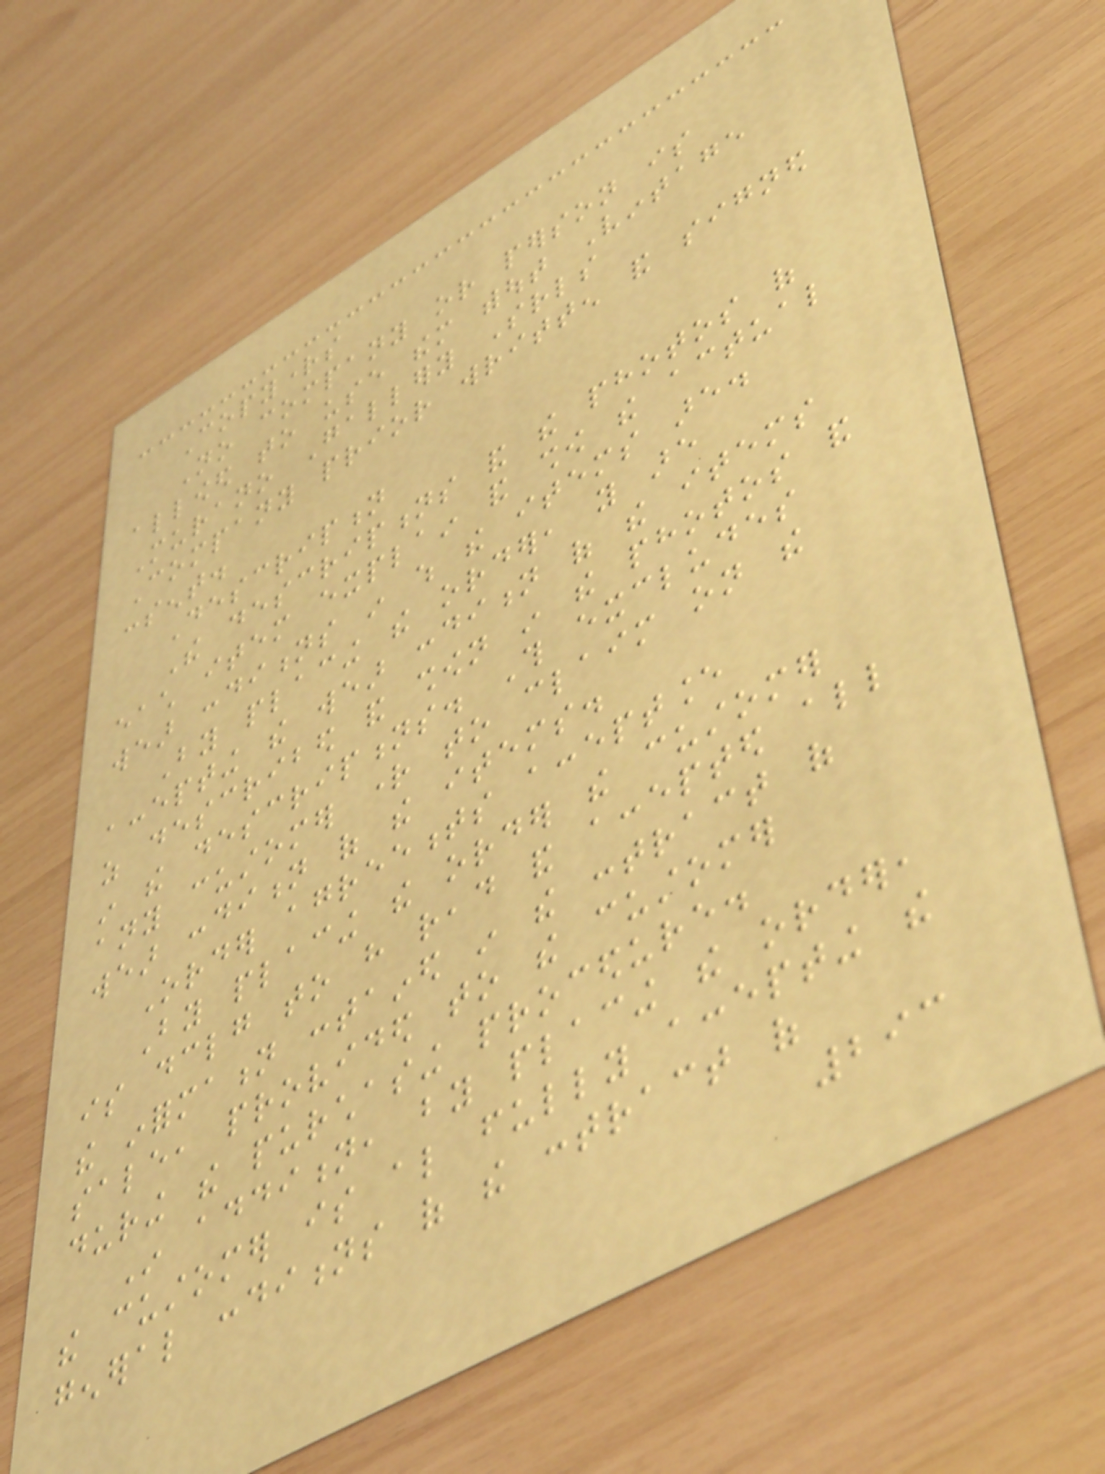Copyrights
No company or person is
allowed to use them without Vintage
Murano Gallery Srls
Company prior written and signed
consent.
Description
The descriptions and the photos of
each item explain and show the actual
wear conditions in which the items are.
By placing the order, you are
accepting the wear condition of the items
as described and shown in the photos and
in the descriptions. This excludes
any customer right to claim on the
wear condition of the items.
Order agreements acceptance
By placing the order the customer
is declaring to have read and accepted all
the information contained in the contract of
sale, provided to the customer
during the purchasing procedure.
In addition, by placing the order,
the customer is also fully accepting the
general conditions of the contract of
293
